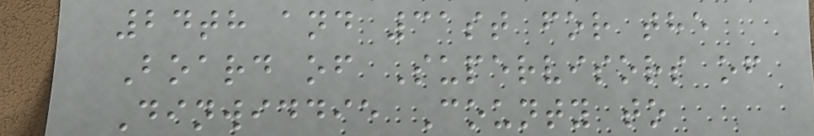24th and 31st for the
Board of Supervisors of
Dinwiddie County to
